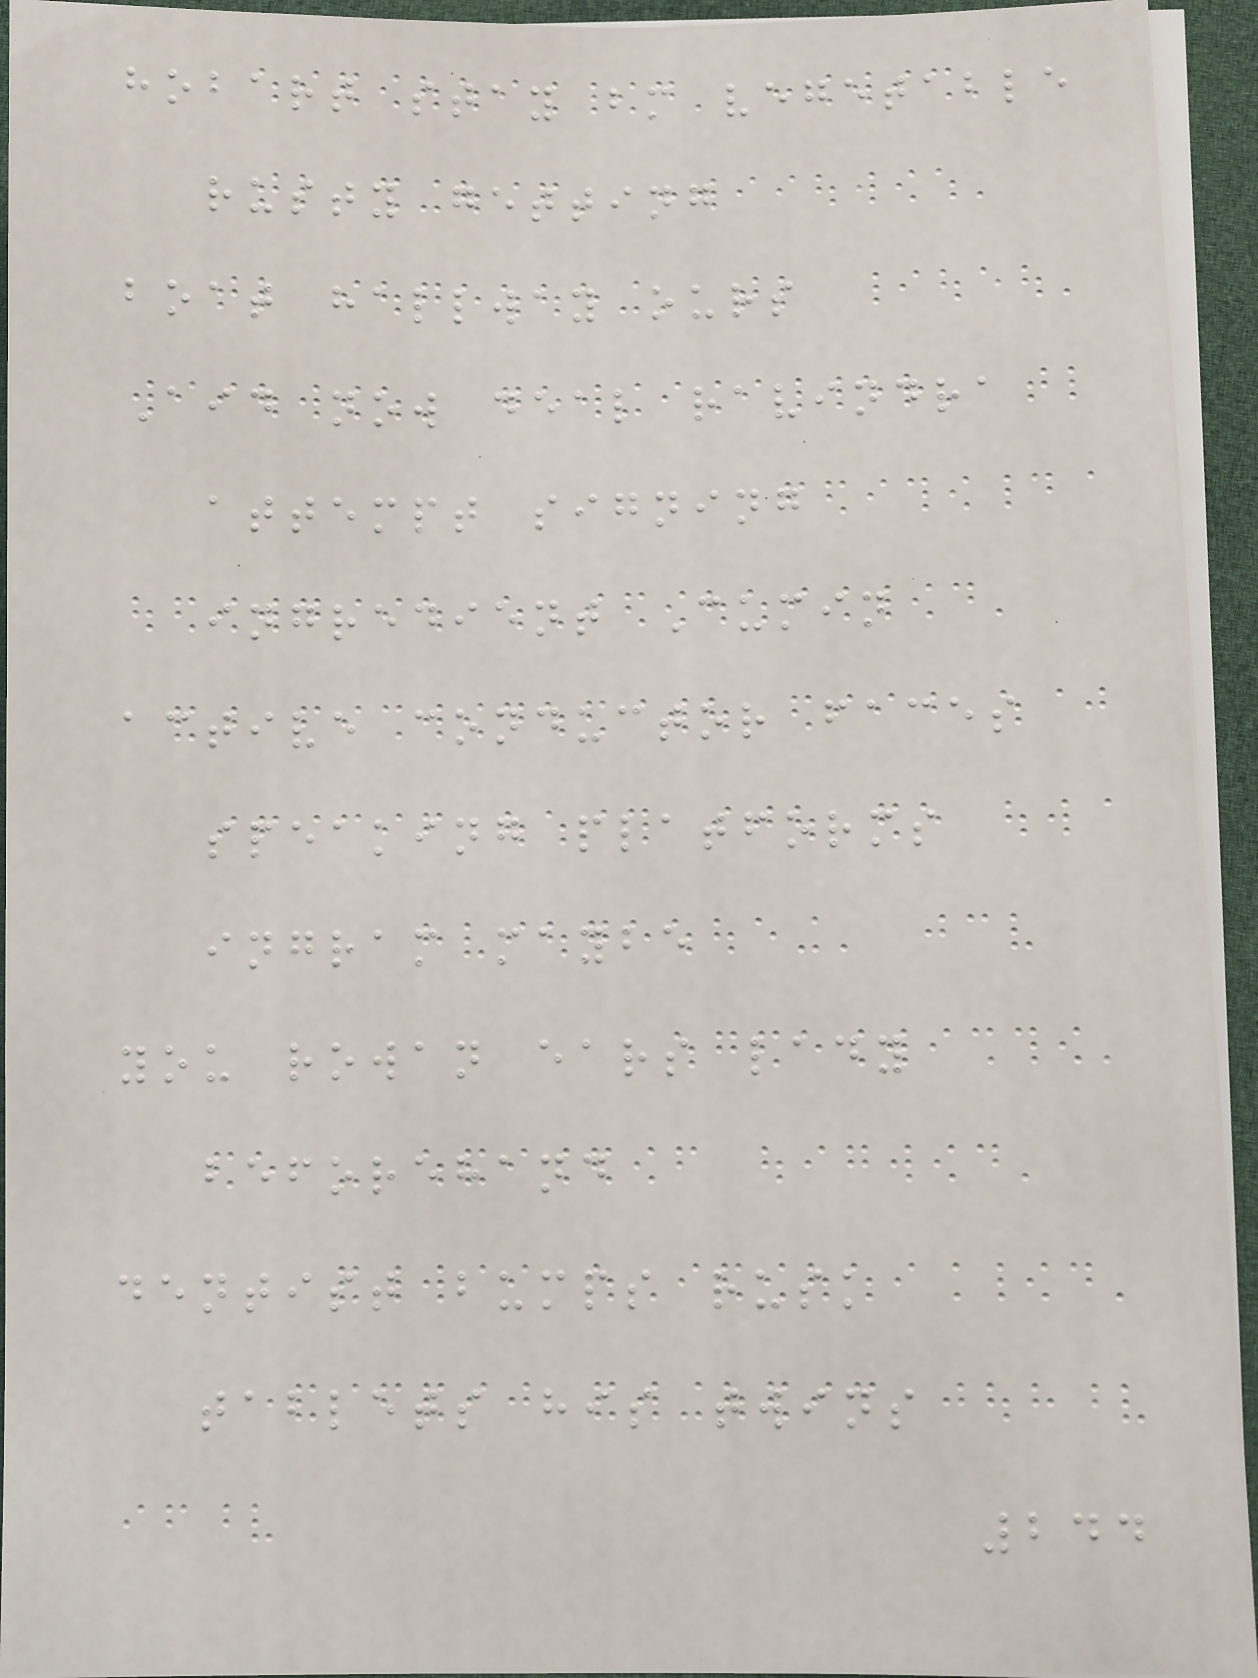hobart stay bm vegetable
rusty getting
boat hallway ours
Aid now deal ravindra
attempt signing
ingredient Cumin
active conductor faces
speaking platforms
ingram maybe
you rowan ears lady
beforehand
dentist bumps rusk
tablets his twins
244
